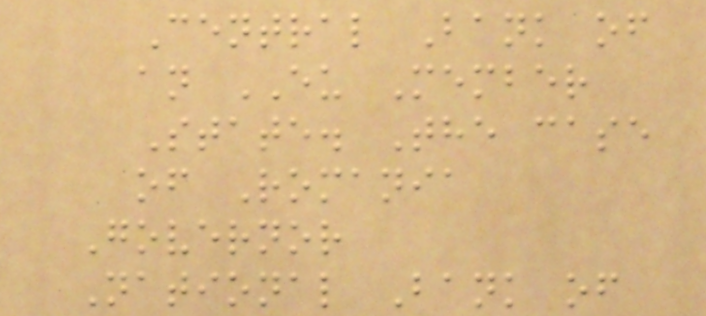Central Bank of
an EU Member
State. The case
of Romania
Governor
National Bank of
